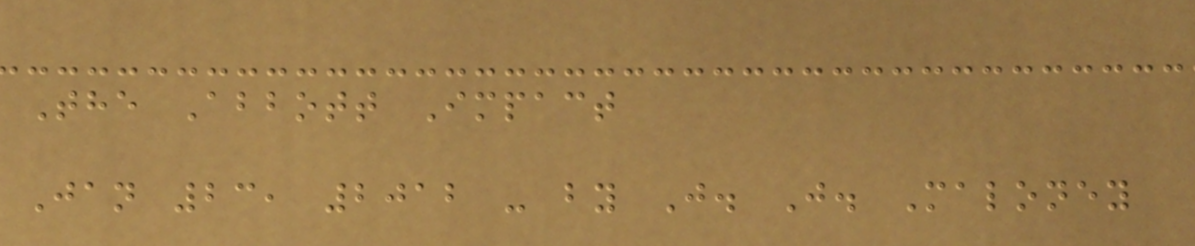The Abbott Impact
Jan 23, 2012 - by J. J. Maloney
